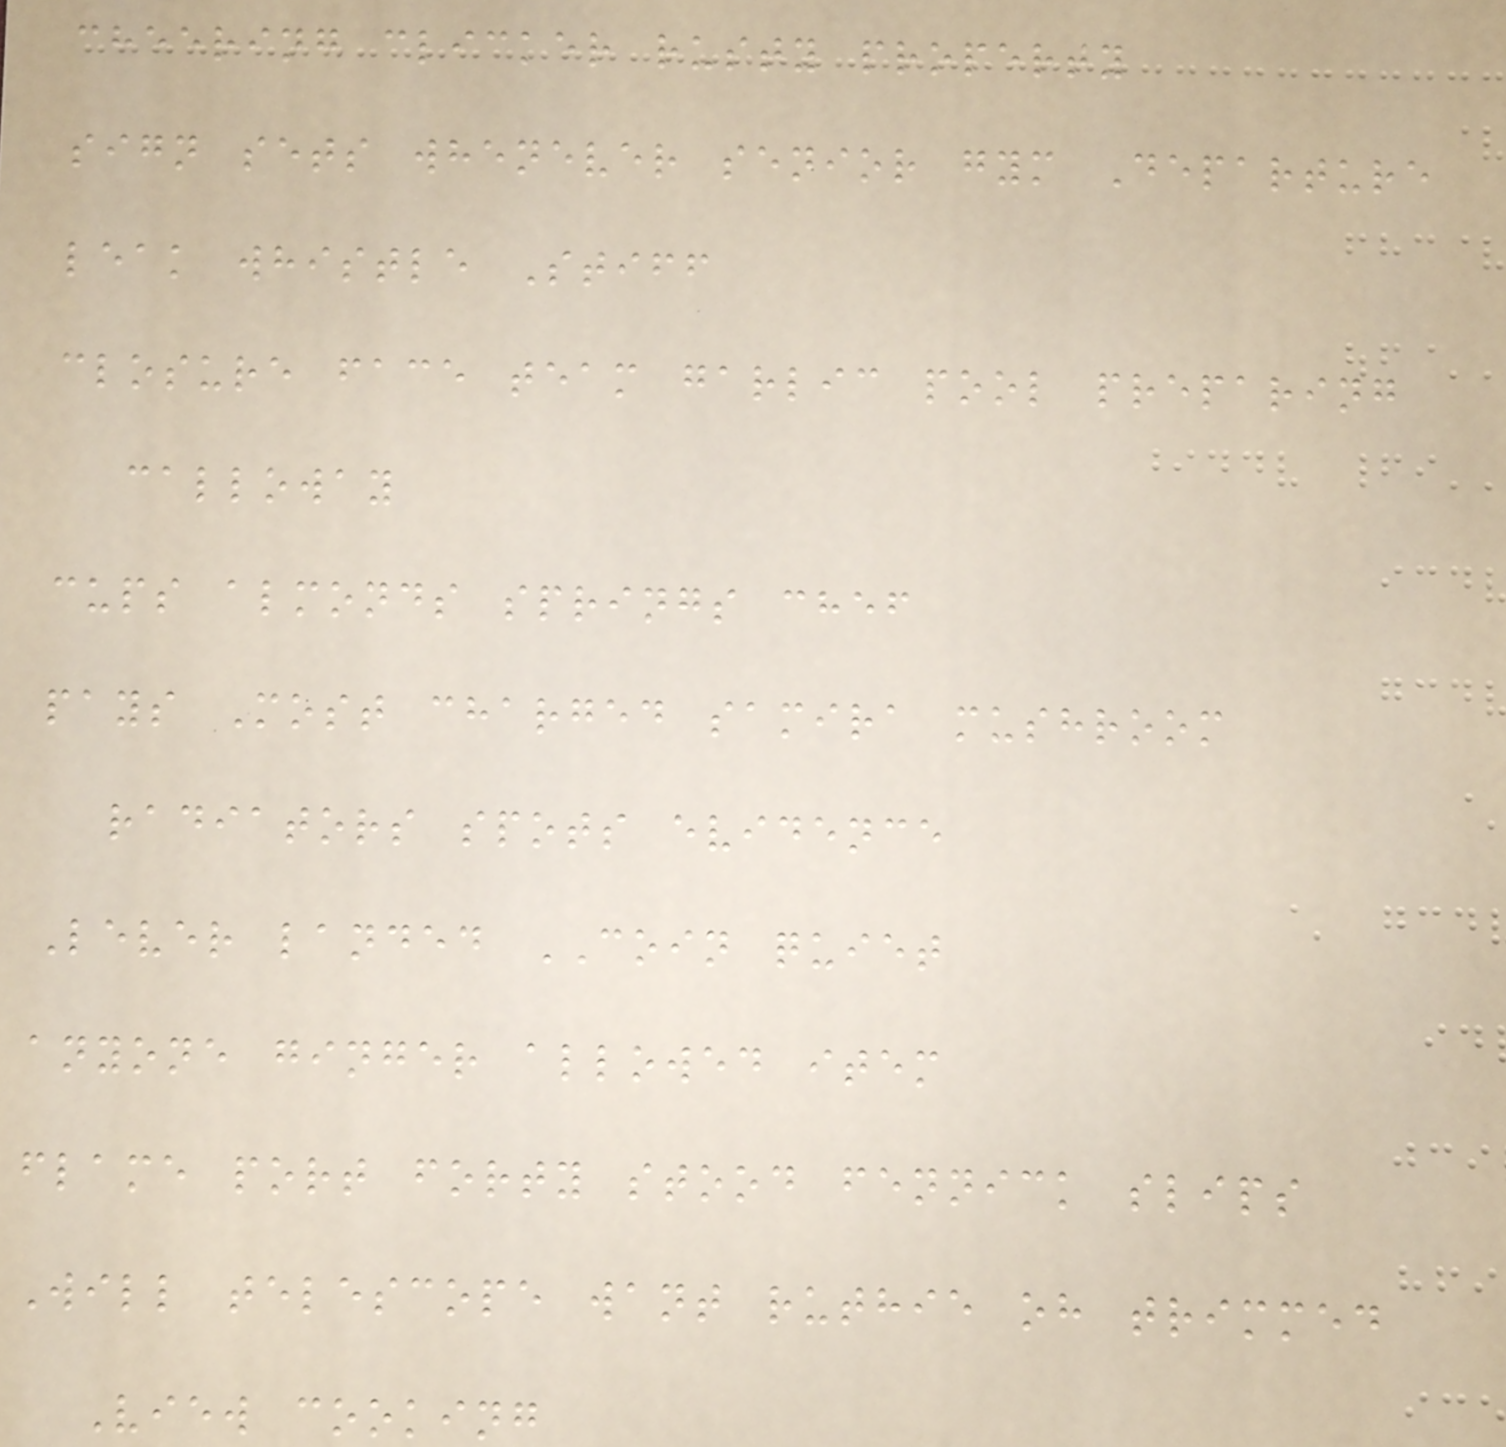cheering clicker rusty property
sign sets whenever senior gym Departure
leak whistle Stiff
closure face team garlic pool preparing
calloway
cups almonds springs chef
pays Most charged samira mushroom
radiators spots evidence
Lever landed COIN quiet
anyone ginger allowed item
flame port forty stood fennick slips
Will telescope want ruthie oh trimmed
View cooking
